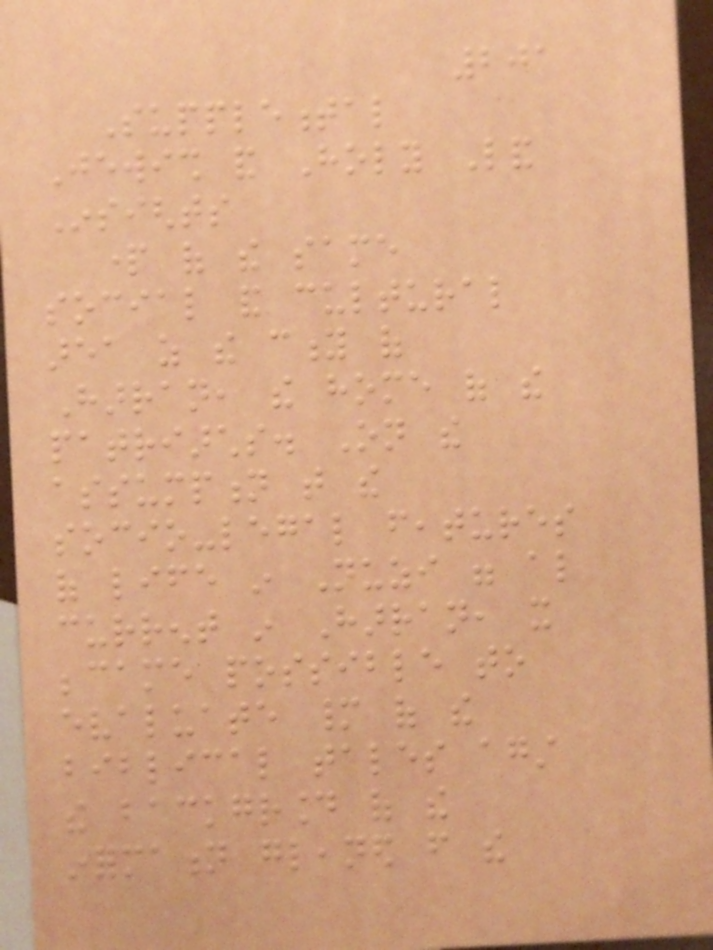201
Supplemental
Jewish and Holy Land
Insights
part of the same
social and cultural
area as the city of
Harran, the home of the
patriarchs. On the
assumption that the
socio-legal features
of life in Nuzi were also
current in Harran, it
became possible to
evaluate many of the
biblical tales against
the background of the
information gleaned from the
